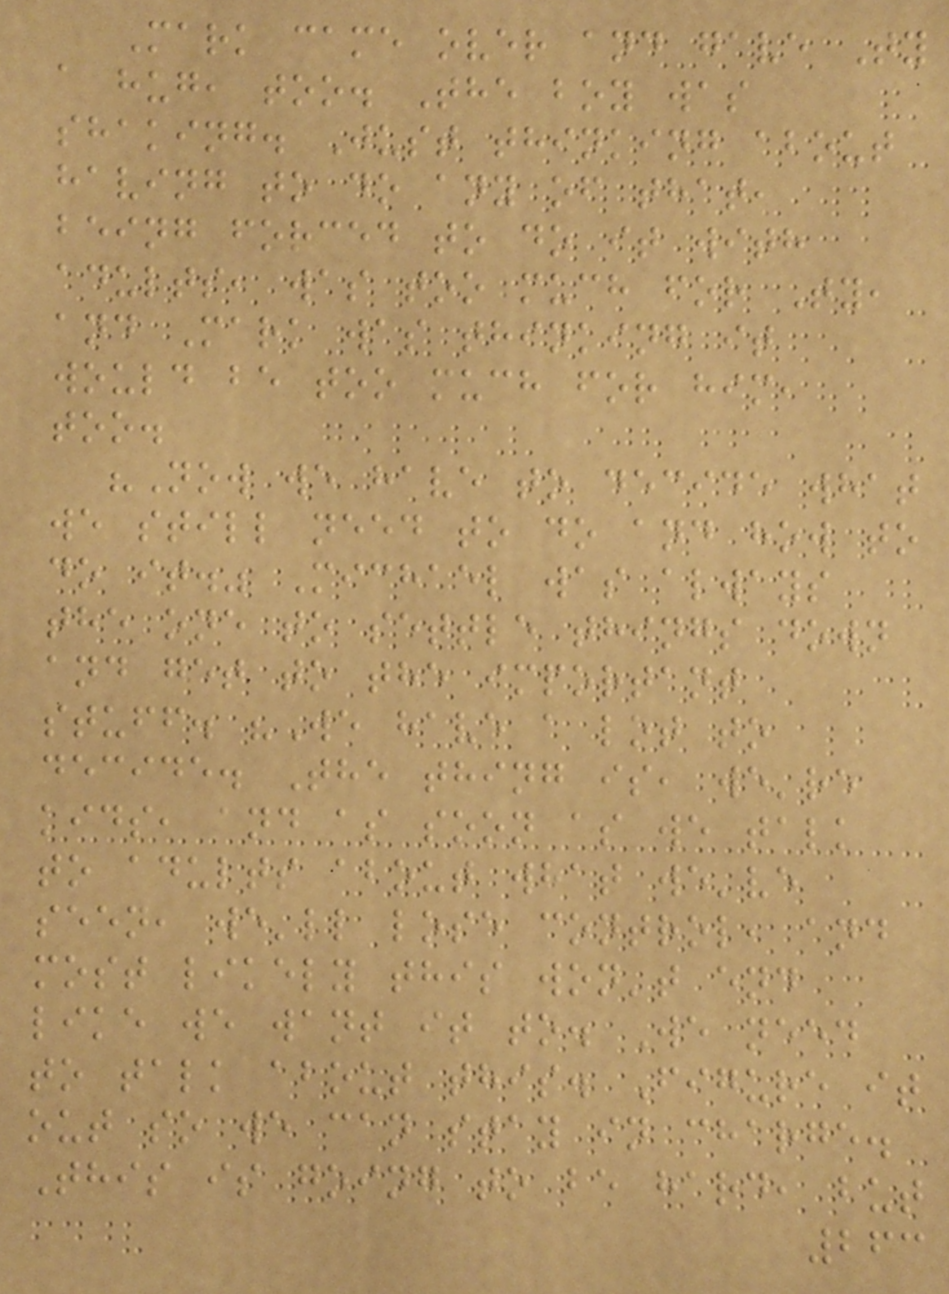Mark came over and gave Ty
a hug, too. The boy was
shaking. Just thinking about
having to do any of that,
being forced to do it with
adults, was too much for Ty,
and Mark was thinking it
would be too much for him,
too.
"Now we have to decide what
we still need to do and how to
do it." Michael was always
the one to settle things down
and get to the important
stuff. "We have a lot to
decide. The thing is, we're
kids, and as soon as we talk
to adults about what we've
seen, we'll lose control, and
most likely this won't end
like we want it to. We need
to talk about this. Figure it
out so we can stay in charge.
This is going to be hard, but
263
